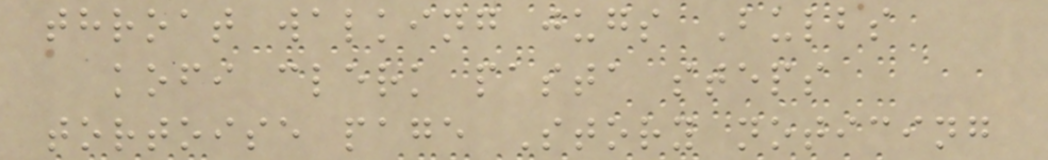throat walking jugs Bulbs
kofi clerk pasta steps
tortoise page Story noticing
